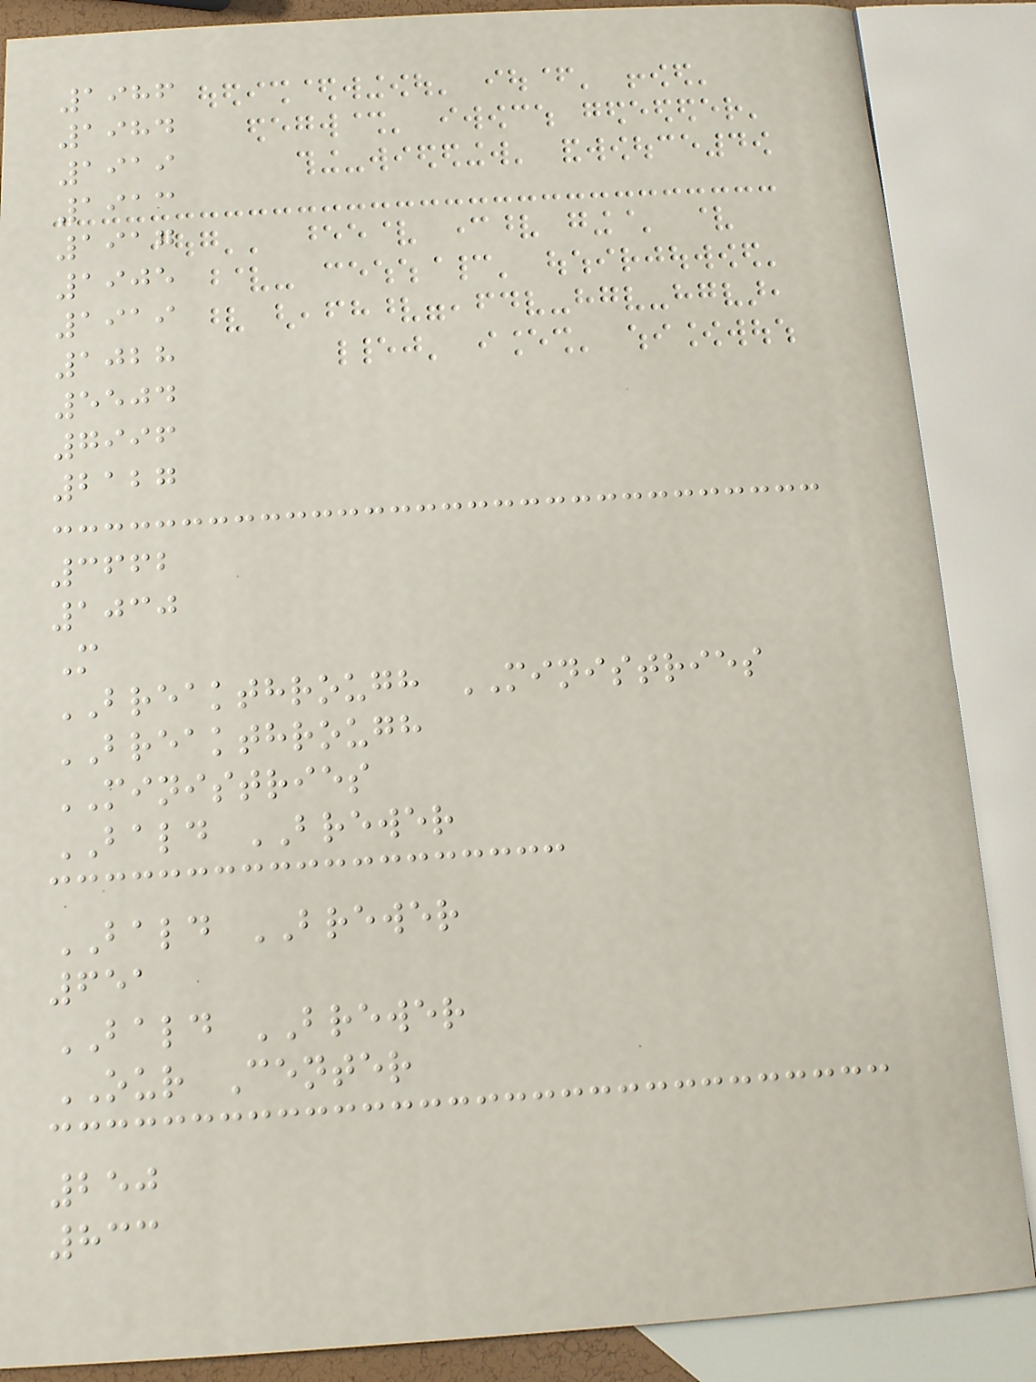1986
1984
1919
1913
1917
1905
1919
1028
5504
7996
2127
3662
1030
M
BREAKTHROUGH MINISTRIES
BREAKTHROUGH
MINISTRIES
BALD BREWER
BALD BREWER
651
BALD BREWER
OUR Center
250
833
